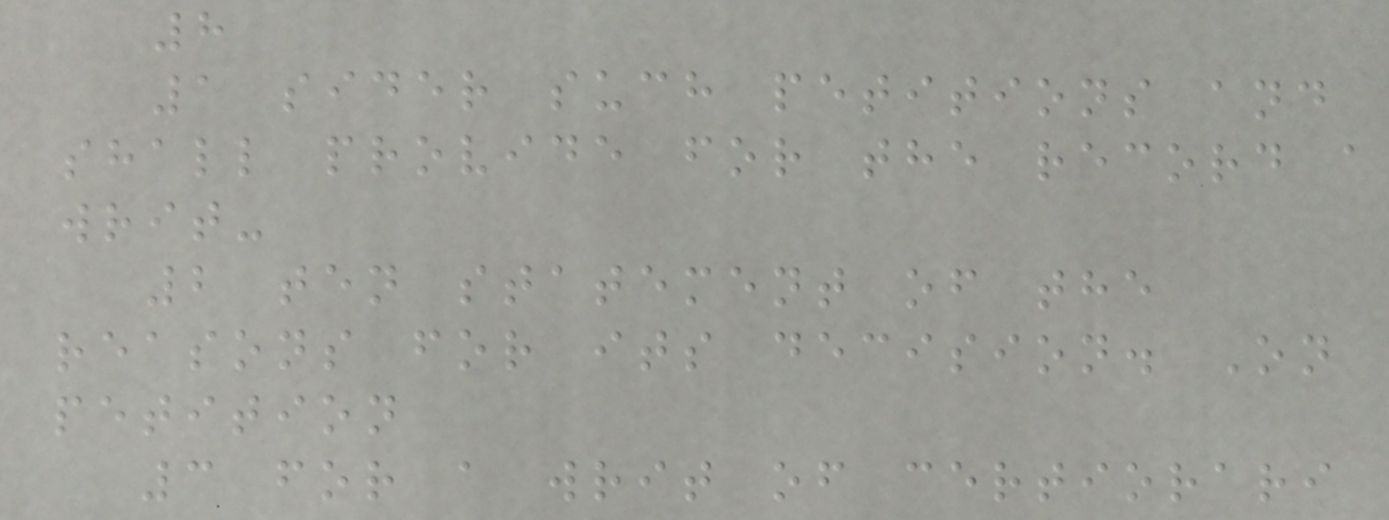8
1 sider such petitions and
shall provide for the record a
writ-
2 ten statement of the
reasons for its decision. On
petition
3 for a writ of certiorari
